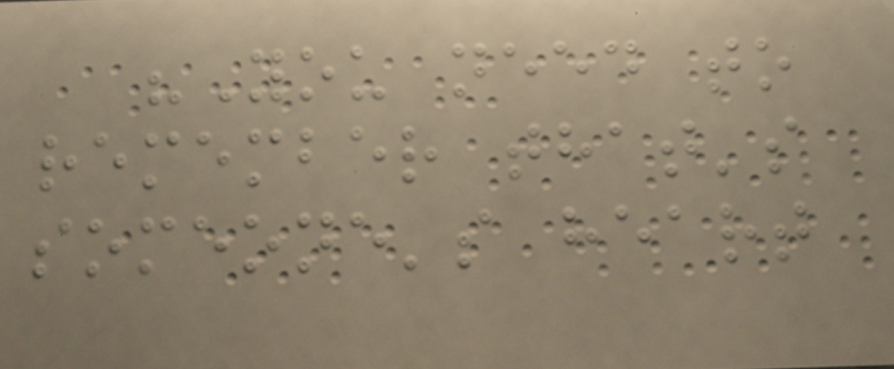"You need to
remember that's
someone's heart
